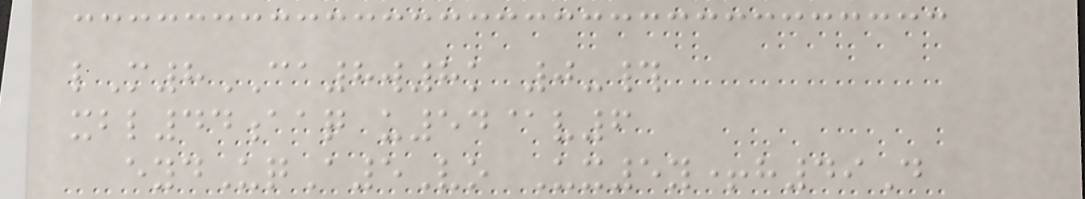lM8CA8w8k 0-#
xbl44aaq u54@v6
eydUqA5Vo Ux5y+h49D
